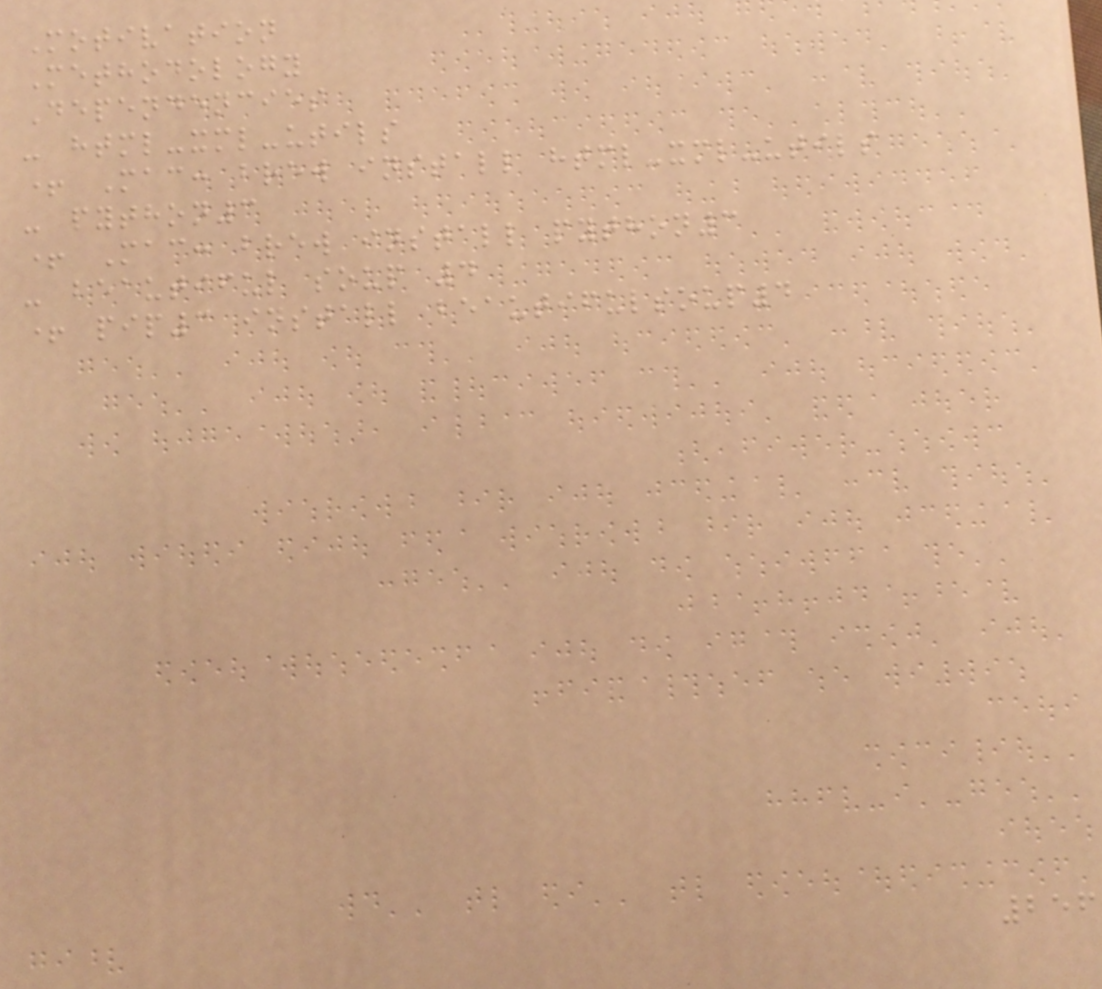Motivation
Methodology
Dependencies
- html-xml-utils
+ Mac: brew install html-xml-utils
- python3
+ Mac: brew install python3
- beautiful soup 4
+ pip3 install beautifulsoup4
256
